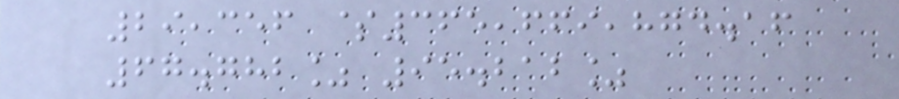29,356 $365,669,874.16
67.782% 95.212%
